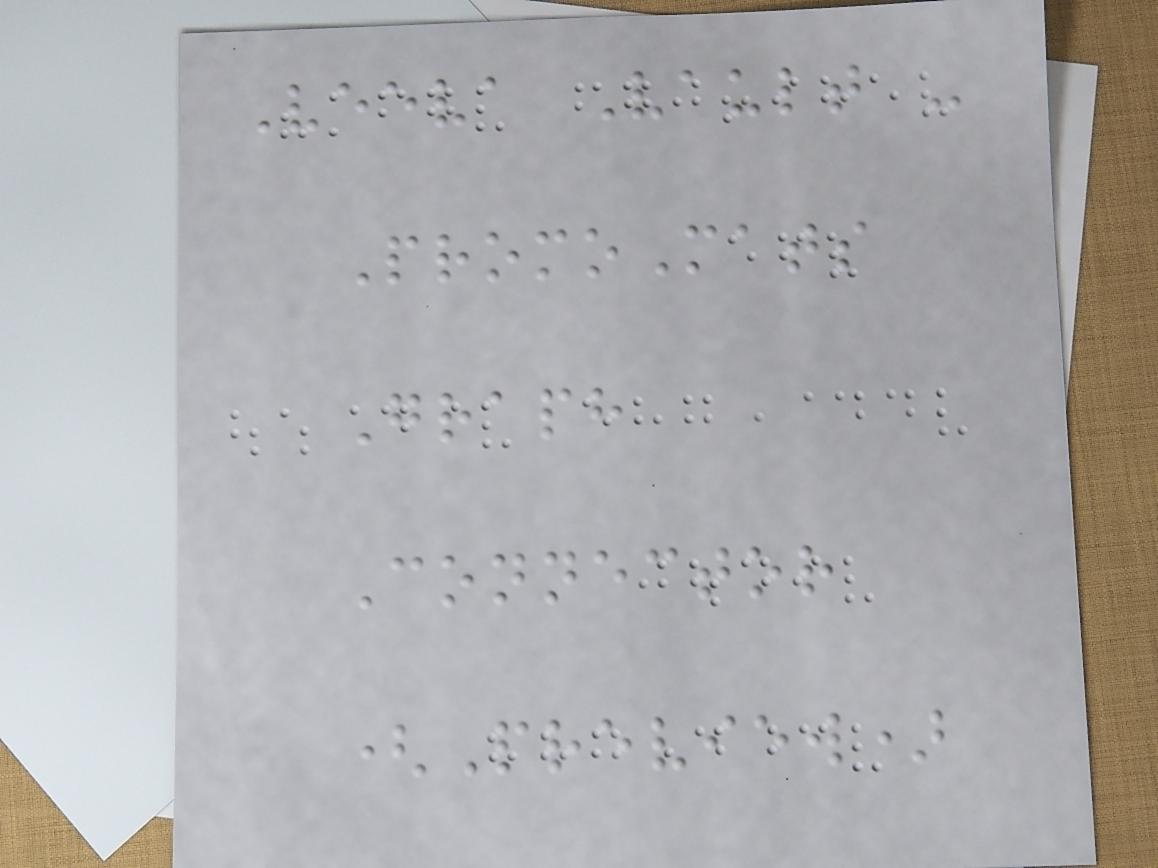Veeva Vault -
PromoMats
Graph
Connector
(Preview)
